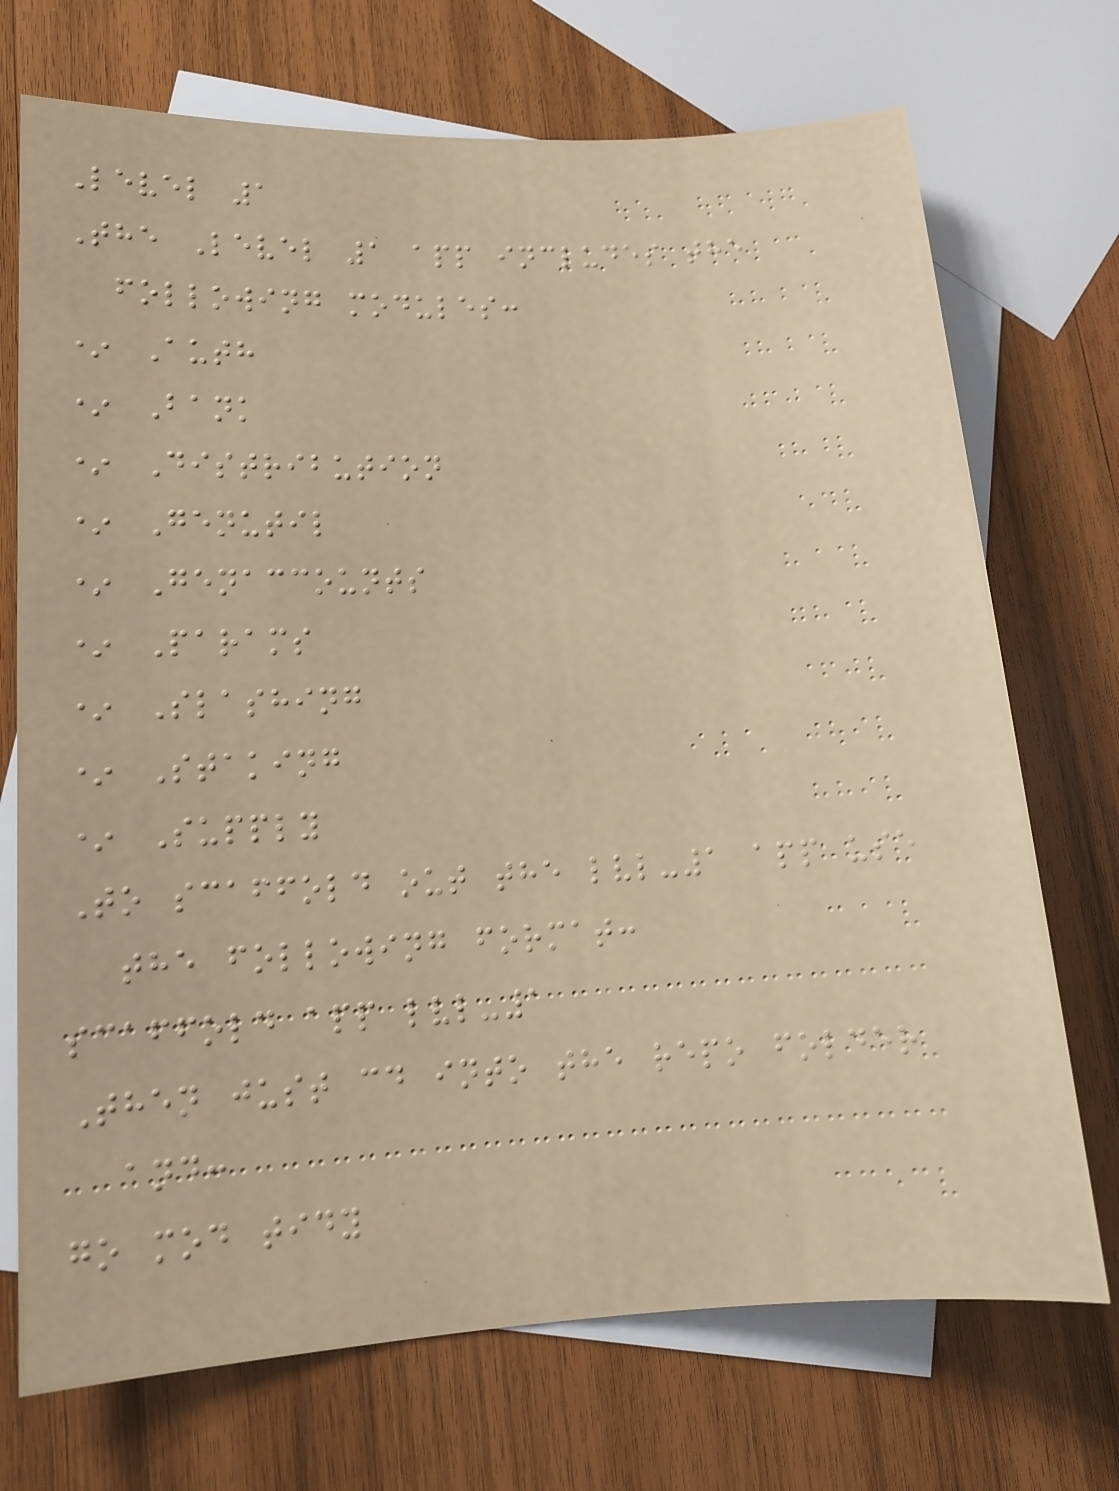Level 1
The Level 1 app includes the
following modules:
* Auth
* Bank
* Distribution
* Genutil
* Genaccounts
* Params
* Slashing
* Staking
* Supply
To scaffold out the lvl-1 app use
the following format:
scaffold app lvl-1
Then just cd into the repo folder
and:
go mod tidy
